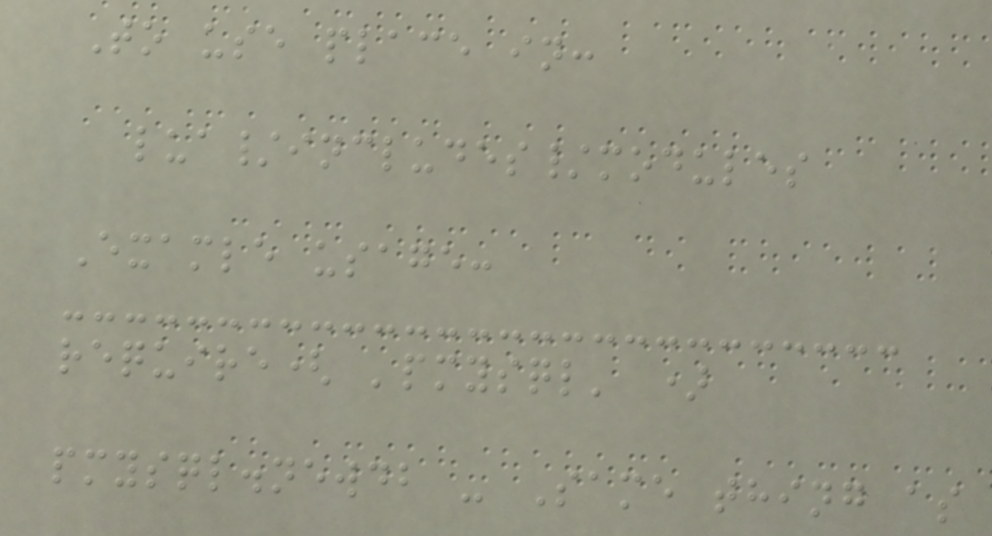To use place in:
lua/includes/modules
Examle usage:
require( 'pmysql' )
pmysql.newdb - Same thing as
